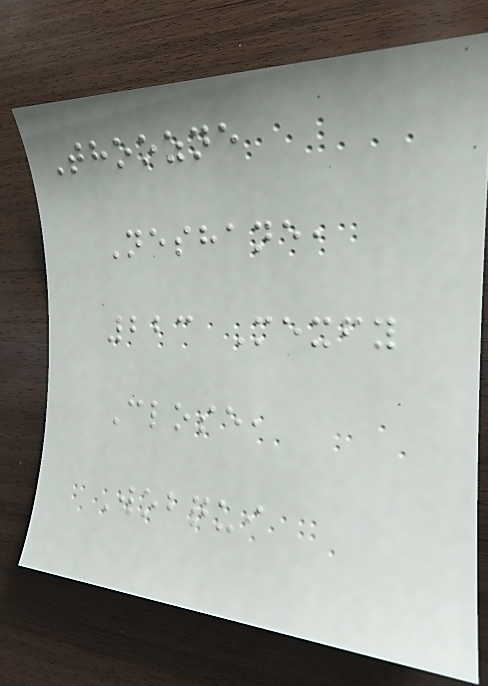Thoozne
Neshane,
223 Mexfy
Close,
Wobqui
